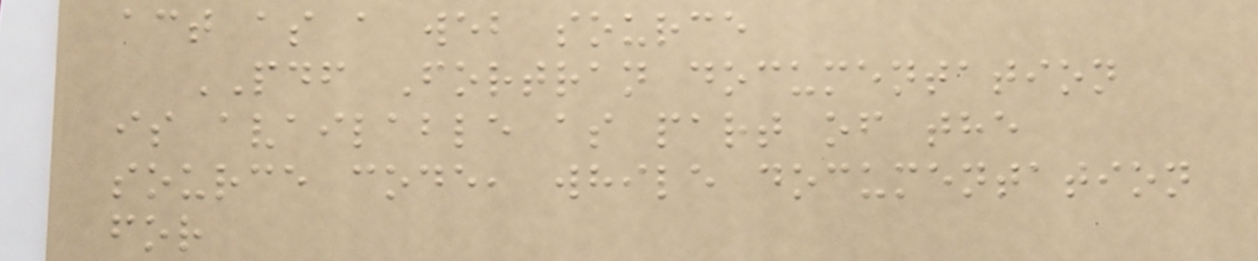act as a web source
PDF Fortran documentation
is available as part of the
source code, while documentation
for
